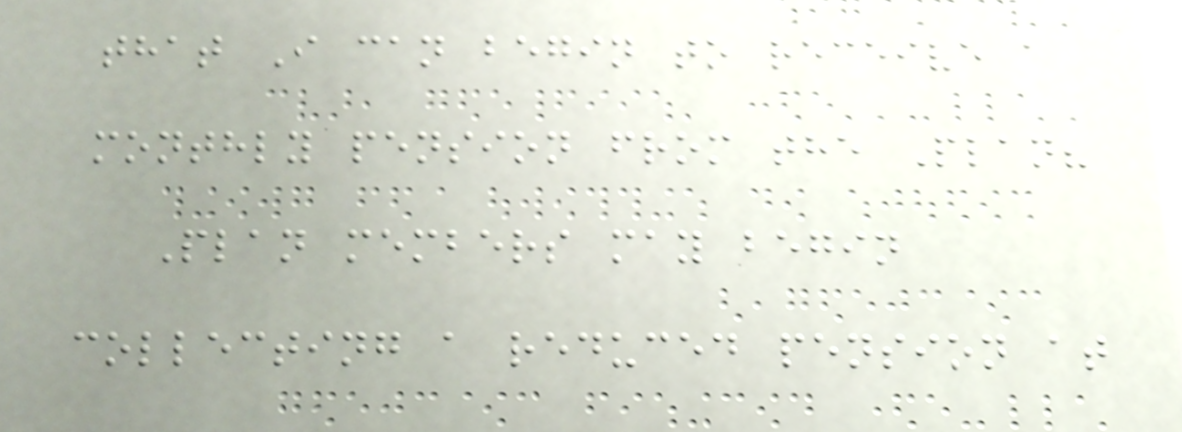that I can begin to receive a
monthly pension from the Plan?
Plan members may begin
collecting a reduced pension at
